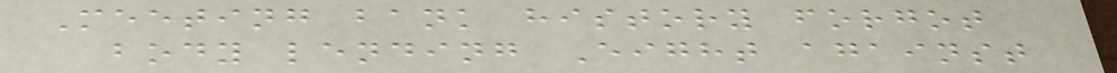Meeting bank history forgot
body lending Eight against
